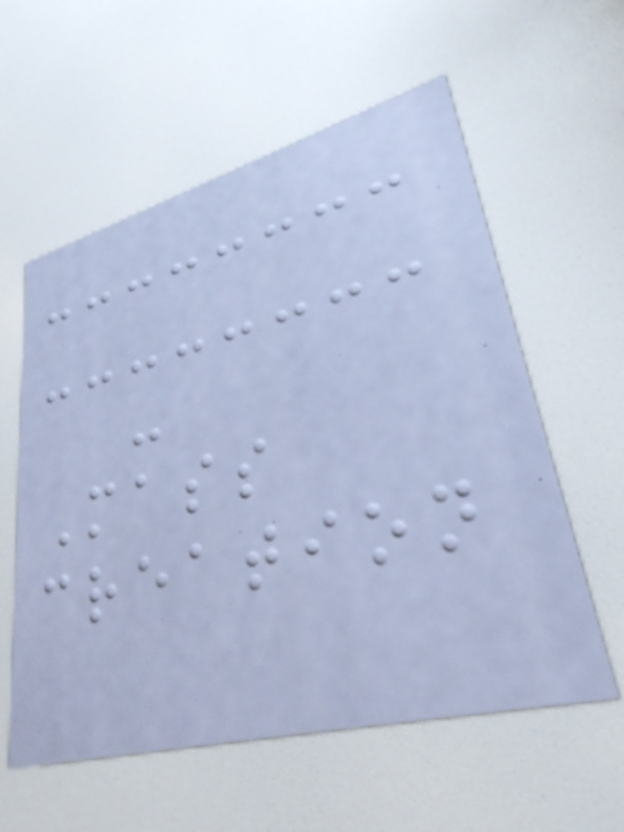-
Mass
creation
